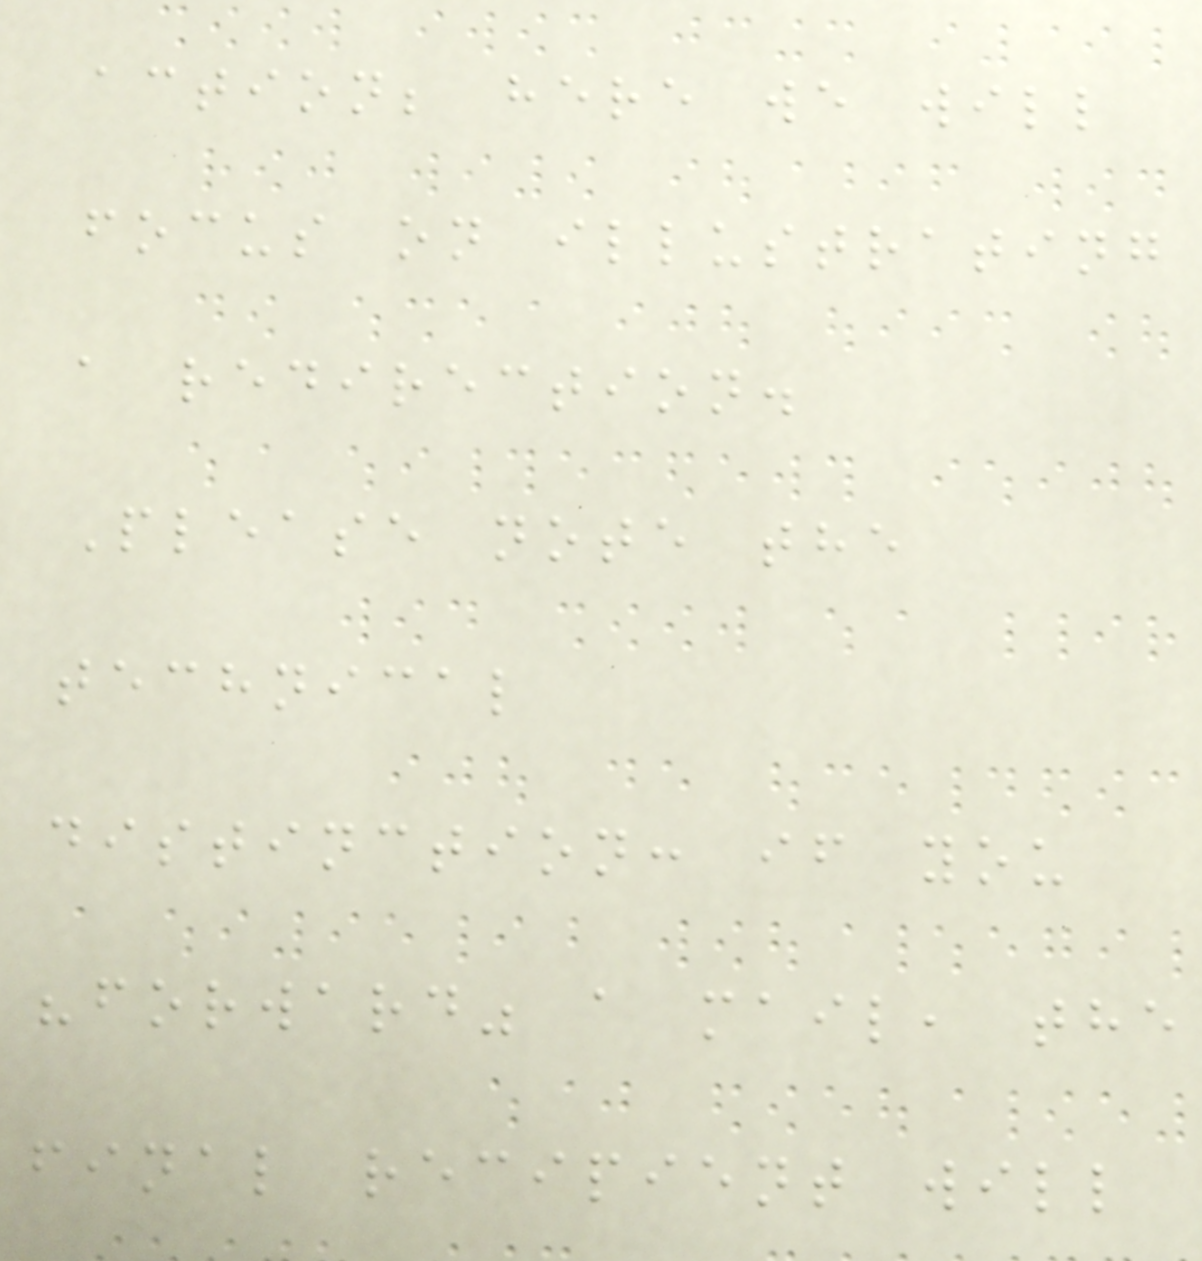action; here we will
focus on illustrating
a redirection.
Please note the
technical
distinction: if you
"forward" a mail, the
final recipient will
